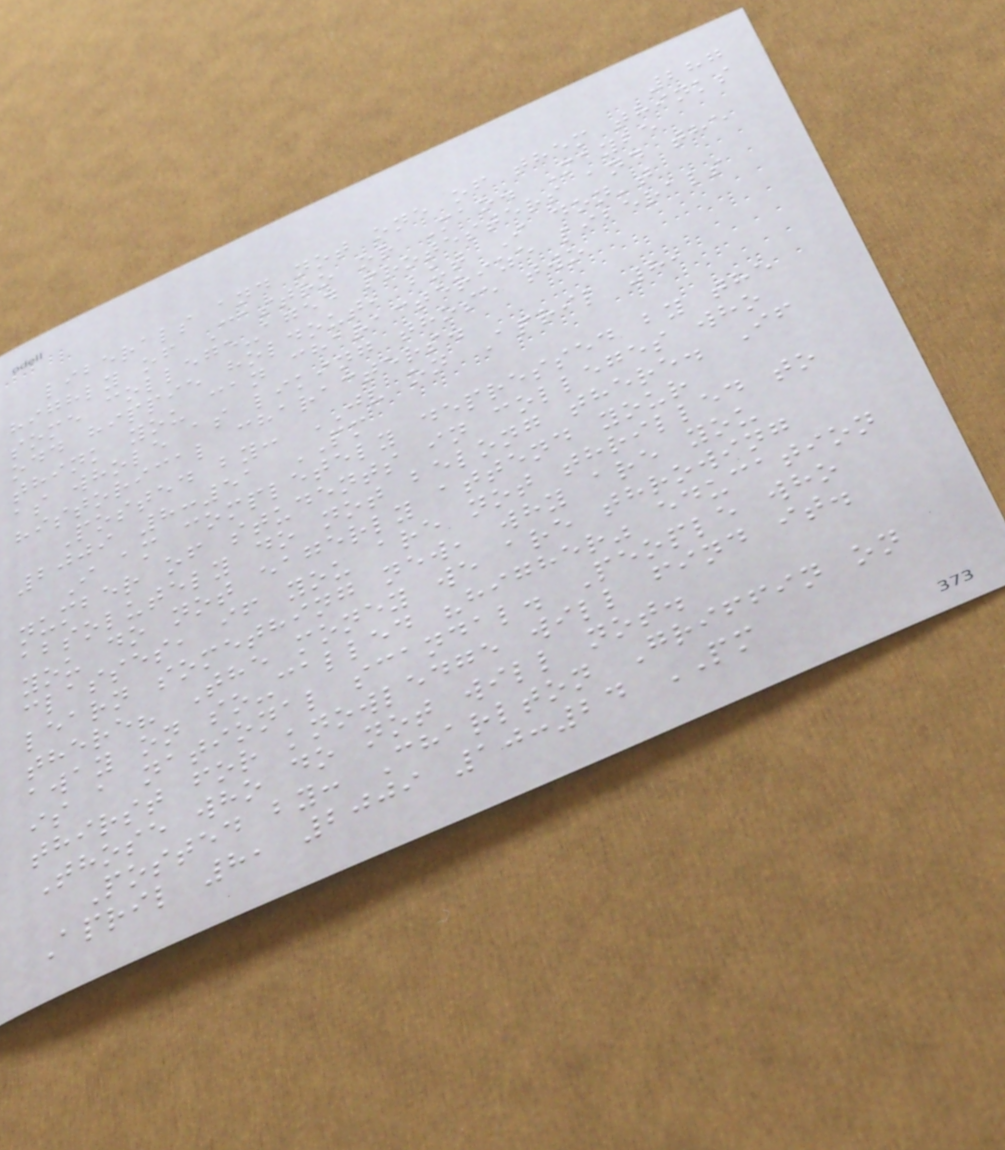287
liberals and not one of them thinks
highly of Castro or Mao. Maybe
some college-aged protesters and the
odd hippie holdout, but I don't
think you can characterize liberals
as whole as liking those two
historical characters.
Posted by: JV on April 8,
2009 8:51 PM
I am completely depressed by the
number of students in colleges who
absolutely do not belong there. If
you do not eagerly attend your
classes, if you are not thrilled to
learn something new, why are you
there? The money we are throwing
away on so-called "higher" education
is a national scandal. People who
thirst for knowledge will find it.
Those who do not will not.
Posted by: Charlton Griffin on
April 8, 2009 10:24 PM
